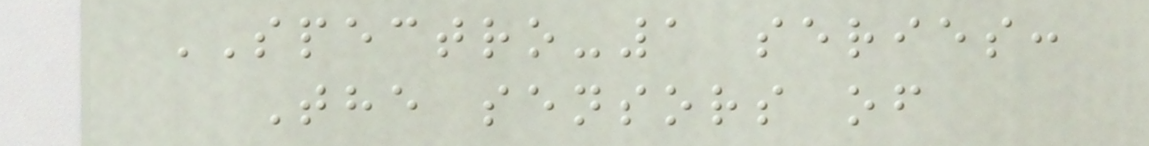SPECTRO-1 series:
The sensors of
